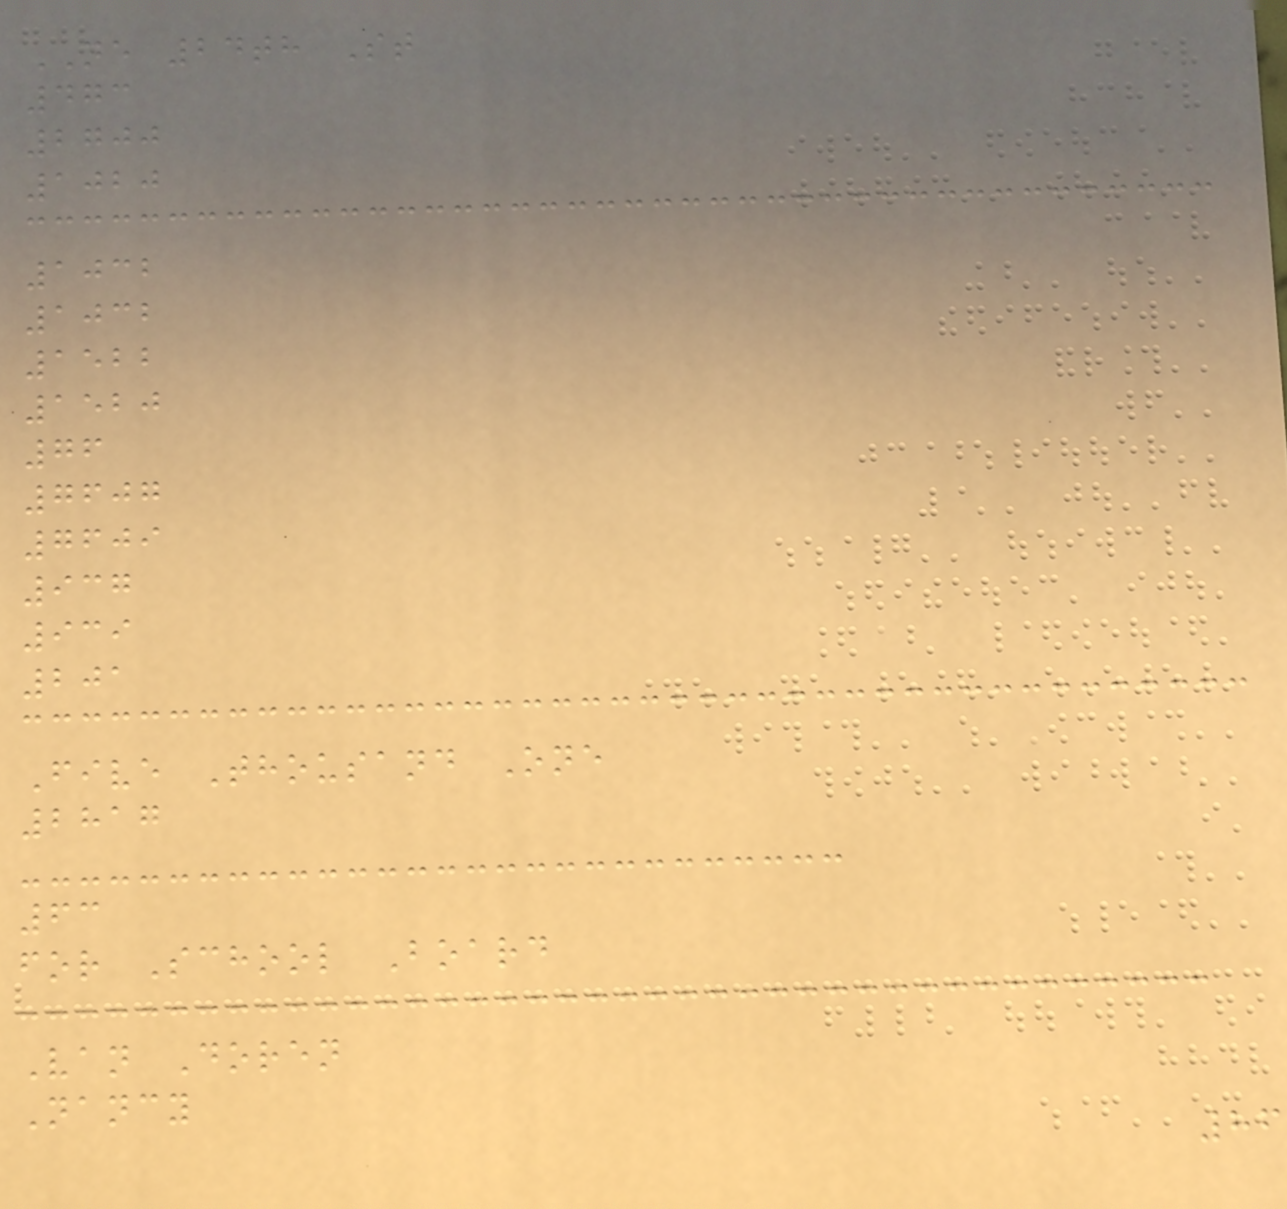NE 24th St
473
2700
1020
1032
1032
1522
1520
76
7607
7609
937
939
201
Five Thousand One
2817
63
for School Board
Van Doren
Nancy
86
